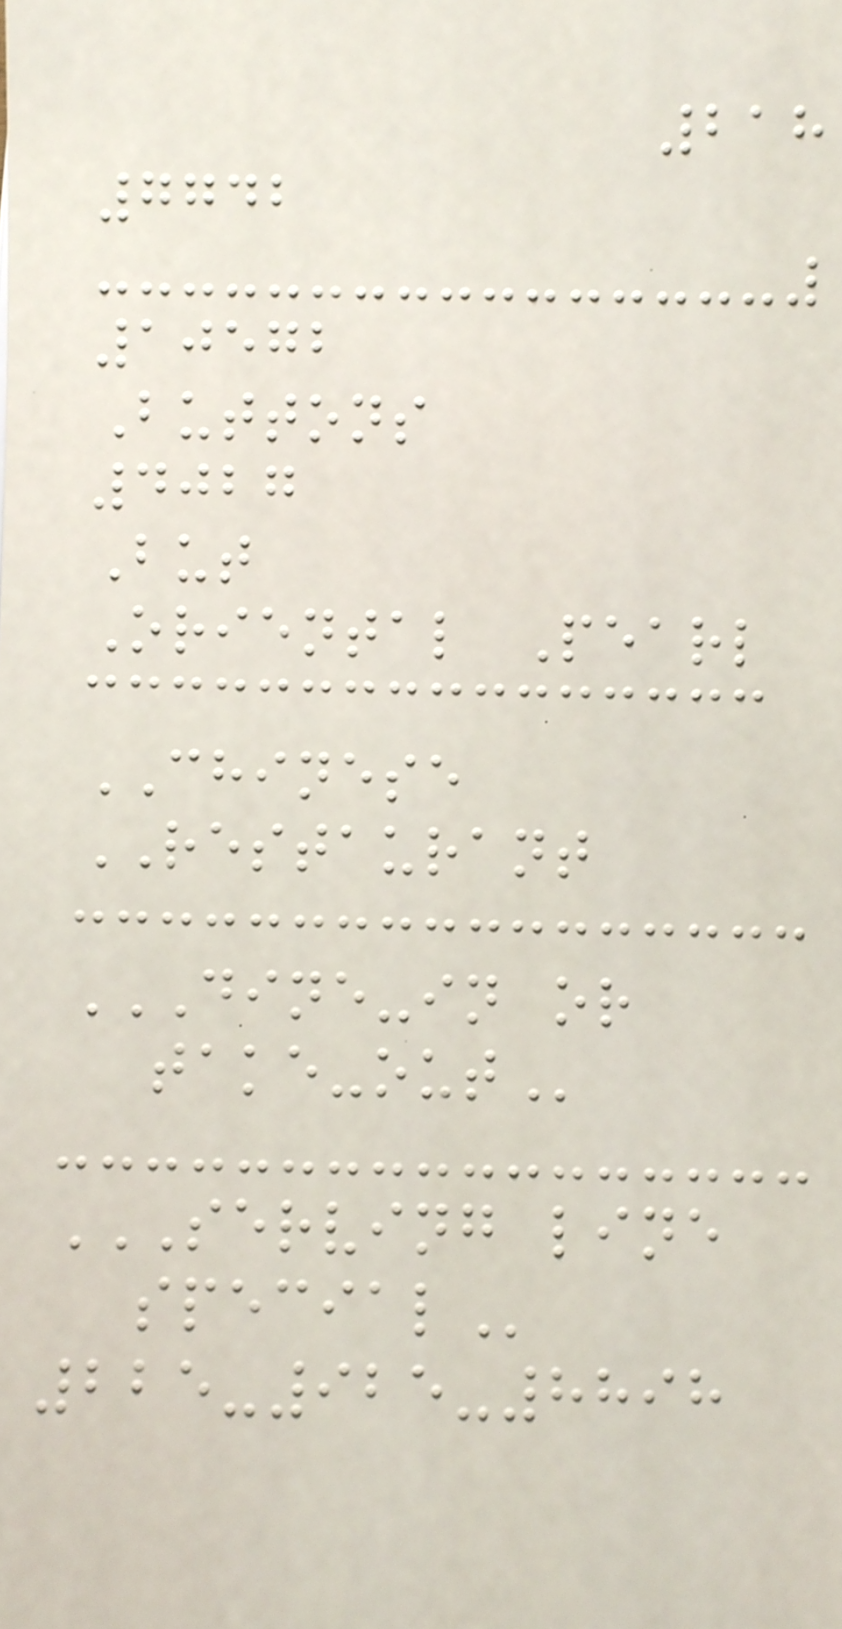218
7742
10572
Buttons
4027
But
Oriental Pearl
CHINESE
RESTAURANT
DINE-IN OR
TAKE-OUT
SERVING LINE
SPECIAL
225-925-8898
